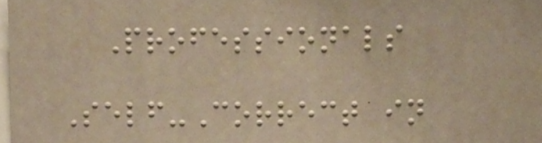Professionals
Self-Correct in
